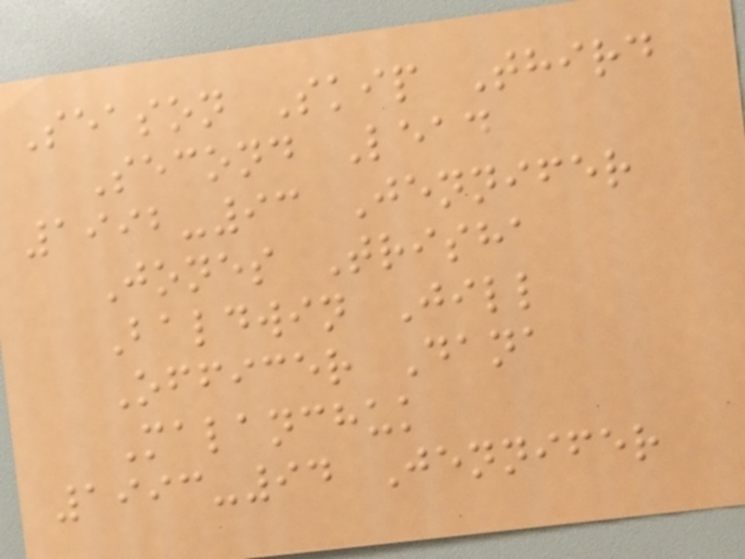Season Skip Third
Second Lead
1992-93 Jennifer
Jones Trisha
Baldwin Jill
Officer Dana
Malanchuk
1993-94 Jennifer
